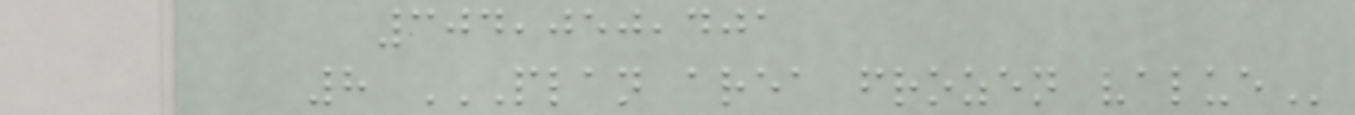304,050,401
8 PLAN AREA FROZEN VALUE
